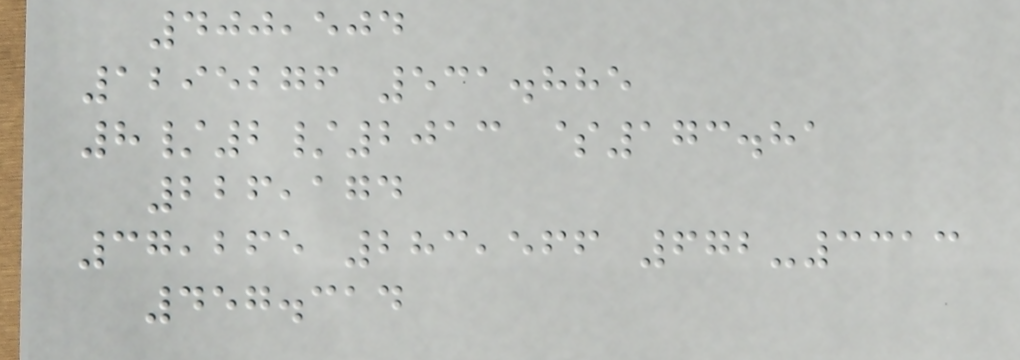400,504
1295276 531.885
8/2/2013 $173.81
226,174
37,265 283,566 672-3313
457.314
